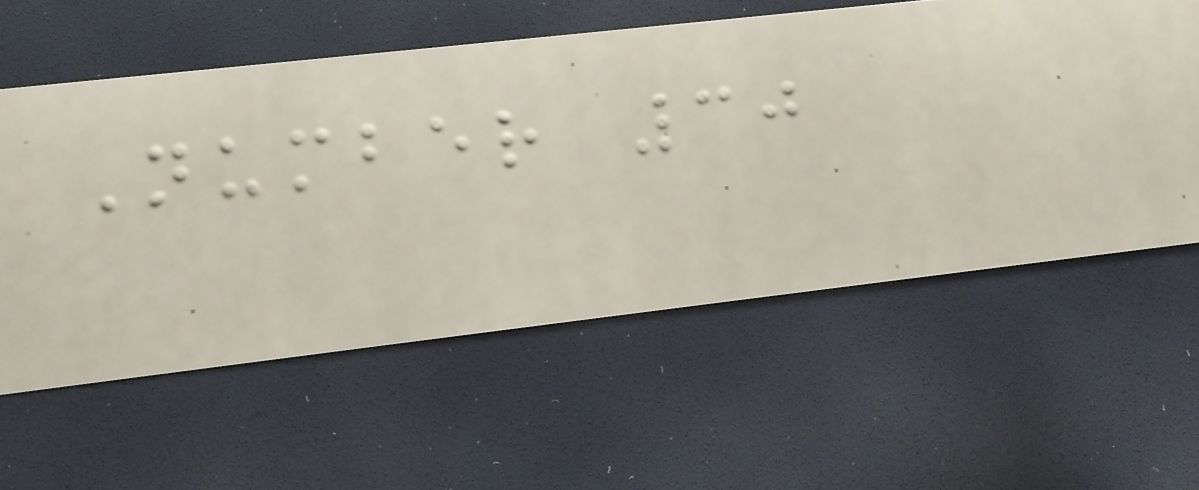Number 30
